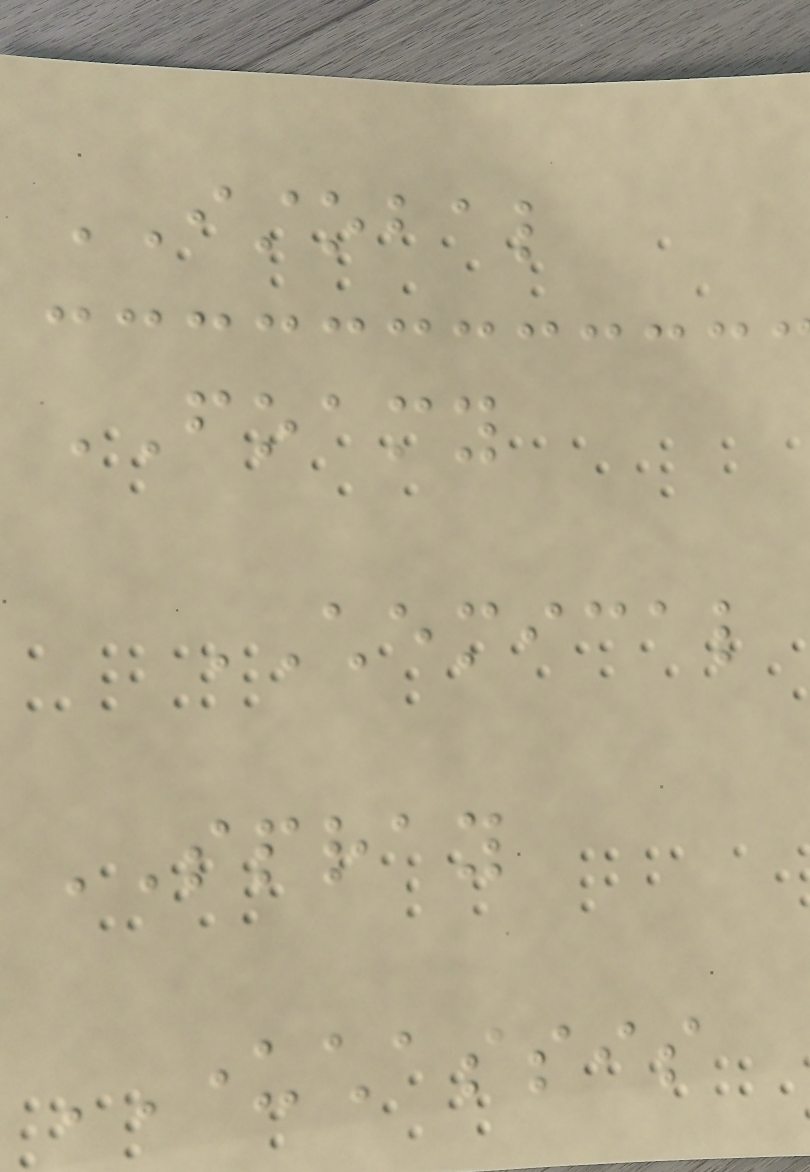ISTOBAL
FOAMY
CHEMICAL
SPRAY
UNDERCHASSIS
